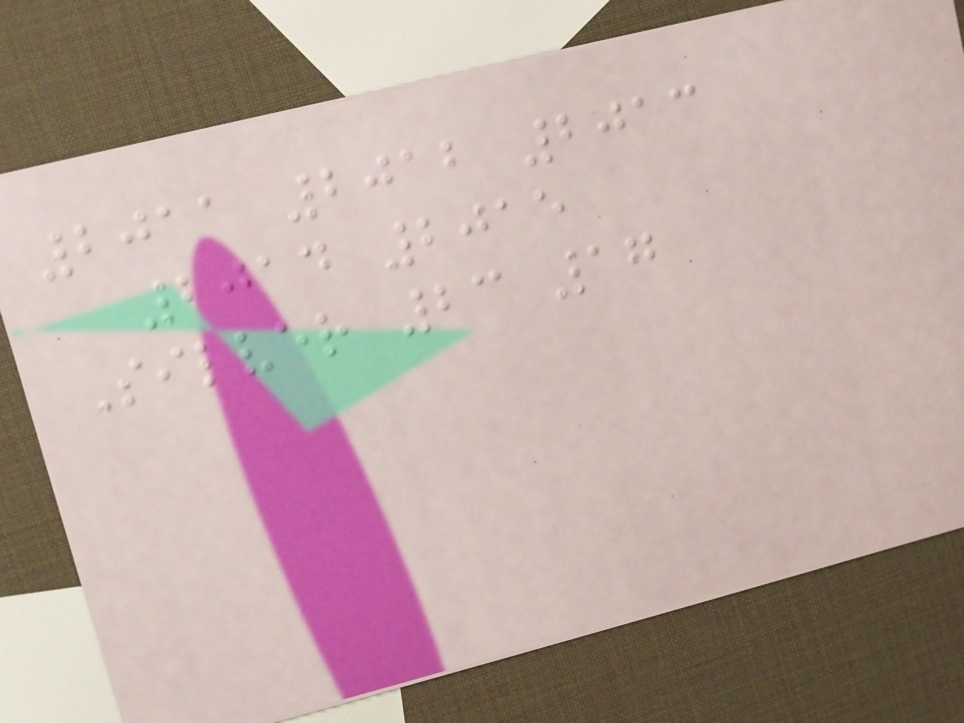2011 2012 2013
2014 2015
Silver 23 17
